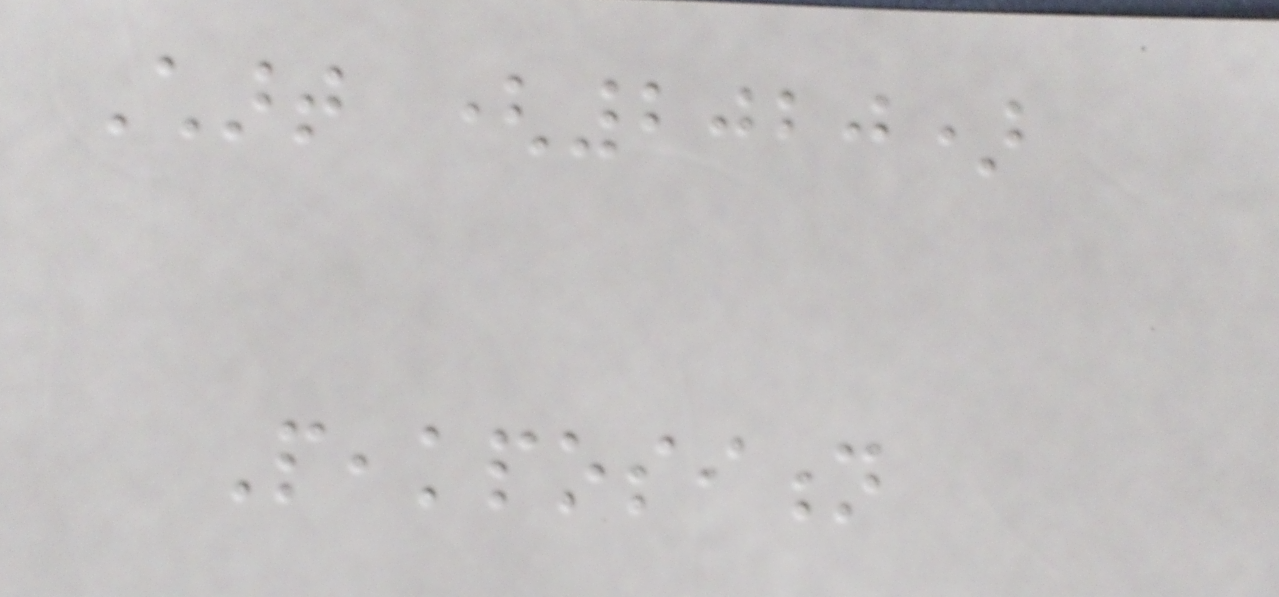Chart (2020)
Peakposition
